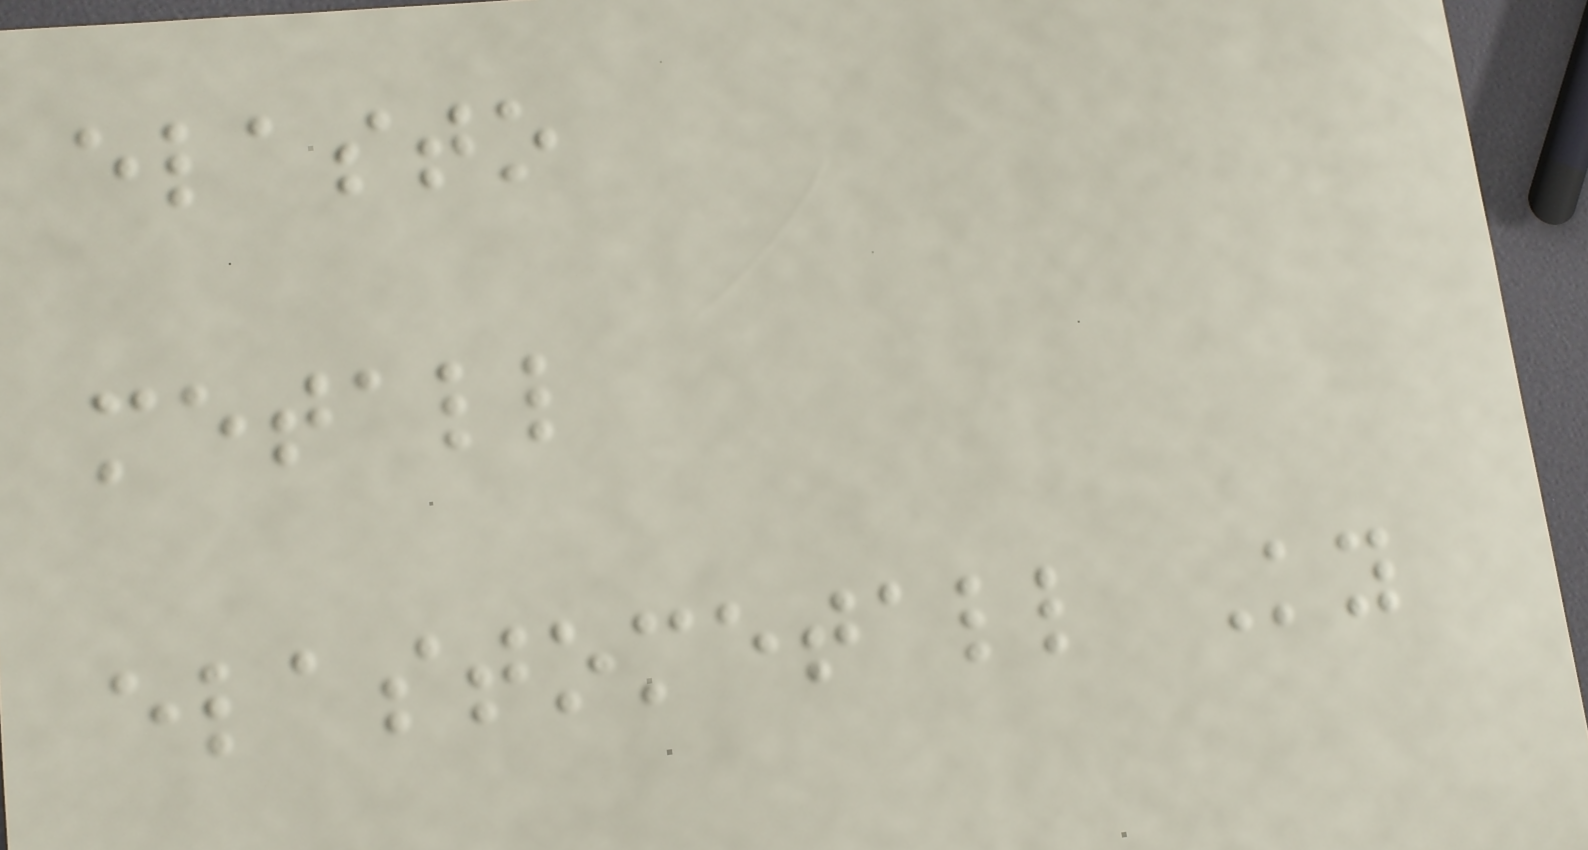elasto
metall
elastometall Ky
